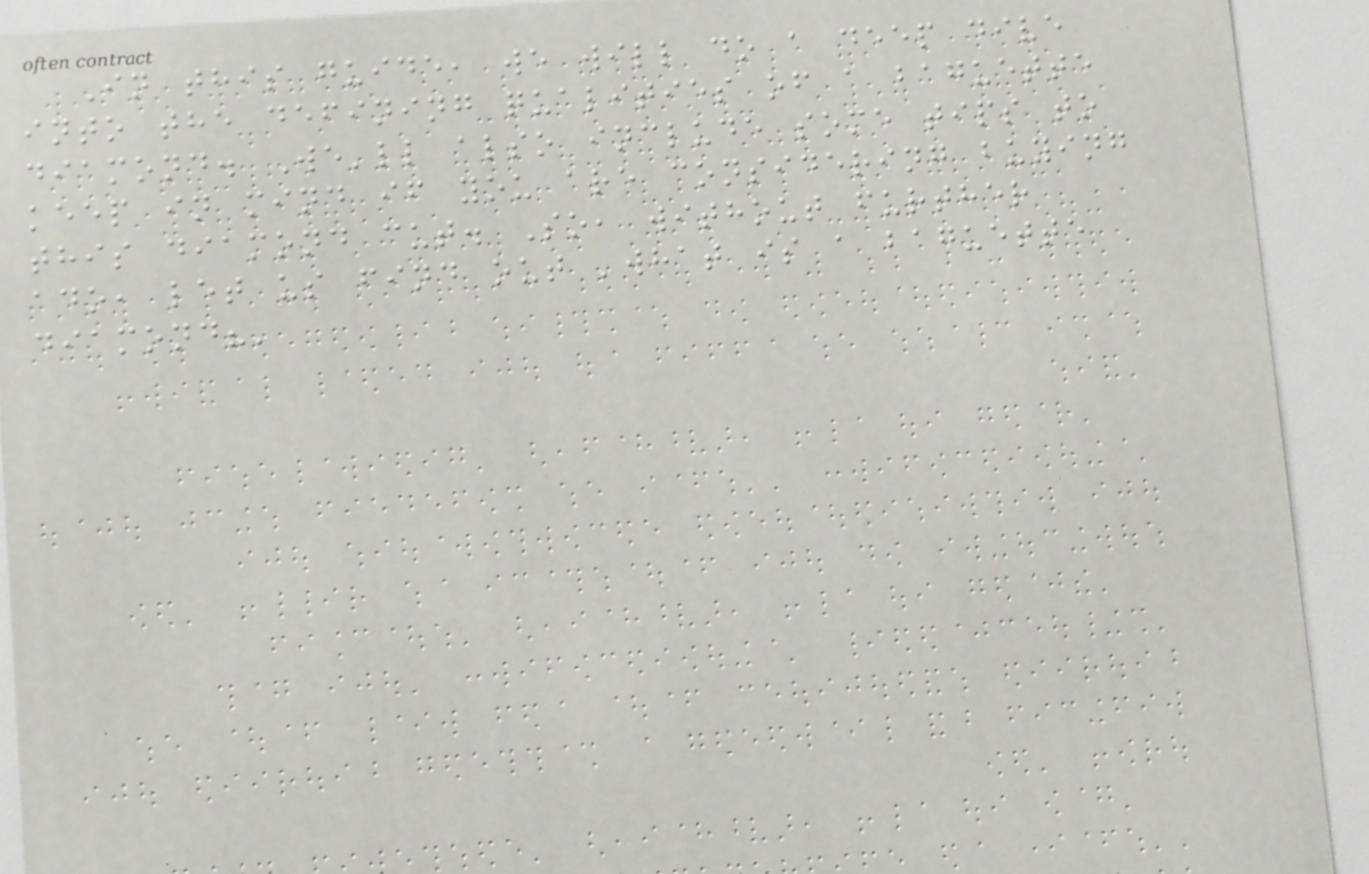In this guide, we will do a deep dive
into the defining qualities of a baguette
diamond. We'll also include some tips to
keep in mind if you are considering buying
this diamond cut. So, without further
ado, let us find out 'what is a baguette
diamond?'
